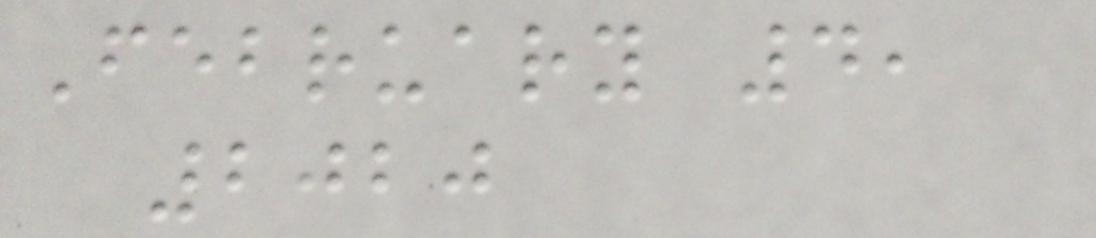February 4,
2020
